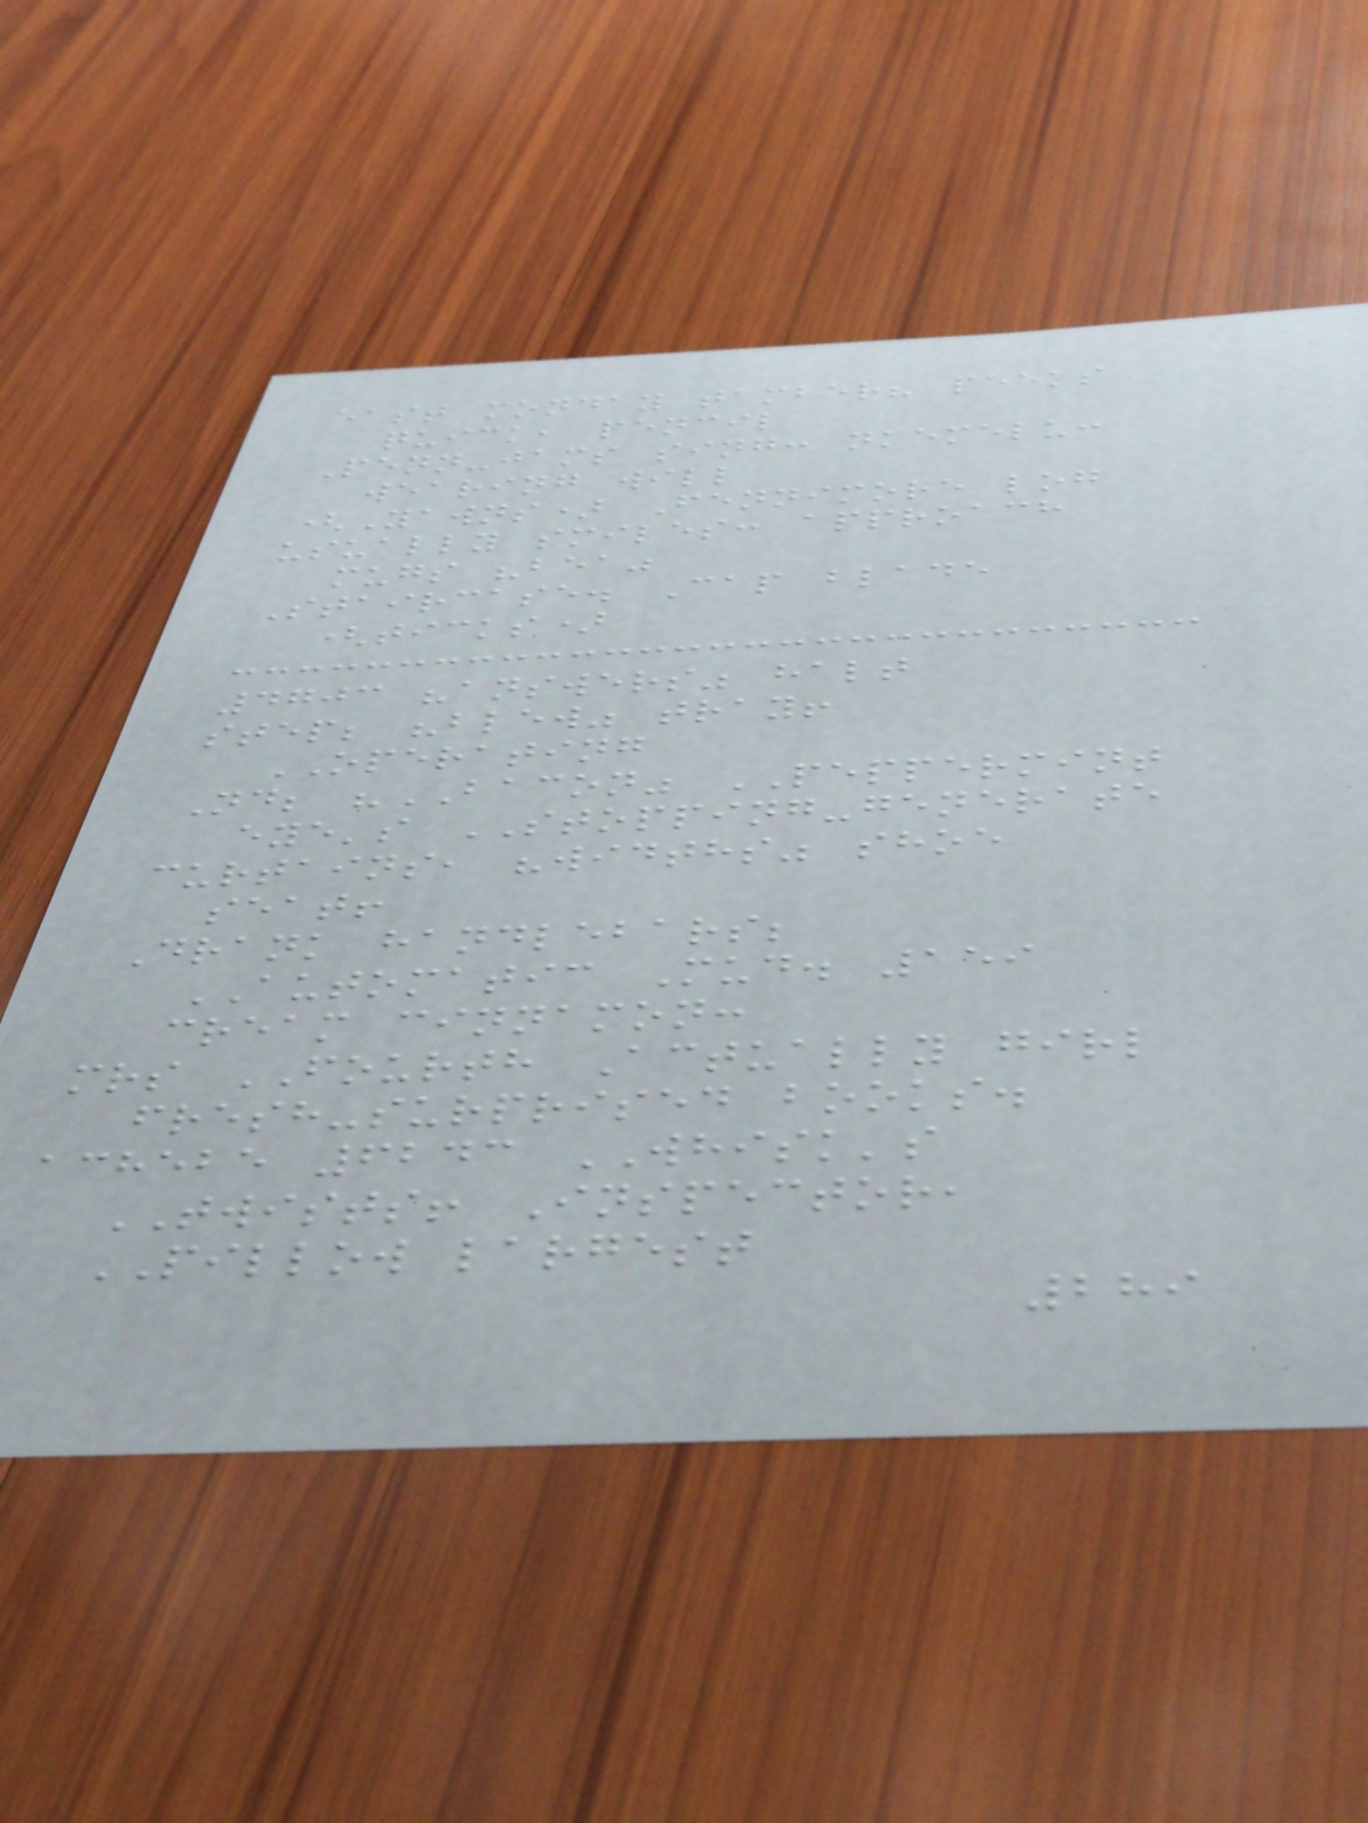east monday tamber? peeks
quick, pencil
Penn-jams sing: nkemelu:
wearing will
(Yawns) Fennimore log
usually smiles: approach
mugs "bea"
Staircase. Cap blade
(ticks)
4703 "answers" halt
step; "blew" tray!
OPERATING
Nd; "BACON" PEPPERMINT
eye's STOPPING-generate
curtains, "widths" shoe
seat!
Drank handlebars;
AUTOMATIC Mud. 159
cream cinnamon:
mrs FOURTH Actually girl
fresh-surprised books.
achebe 6243 WHISK's
TWISTS! Inspector,
PILLOW largest
289
